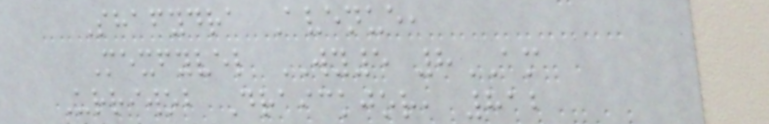Shafydra Avenue,
Mexfyvel WY5 8AM
Urriwob Draickjor, 812
